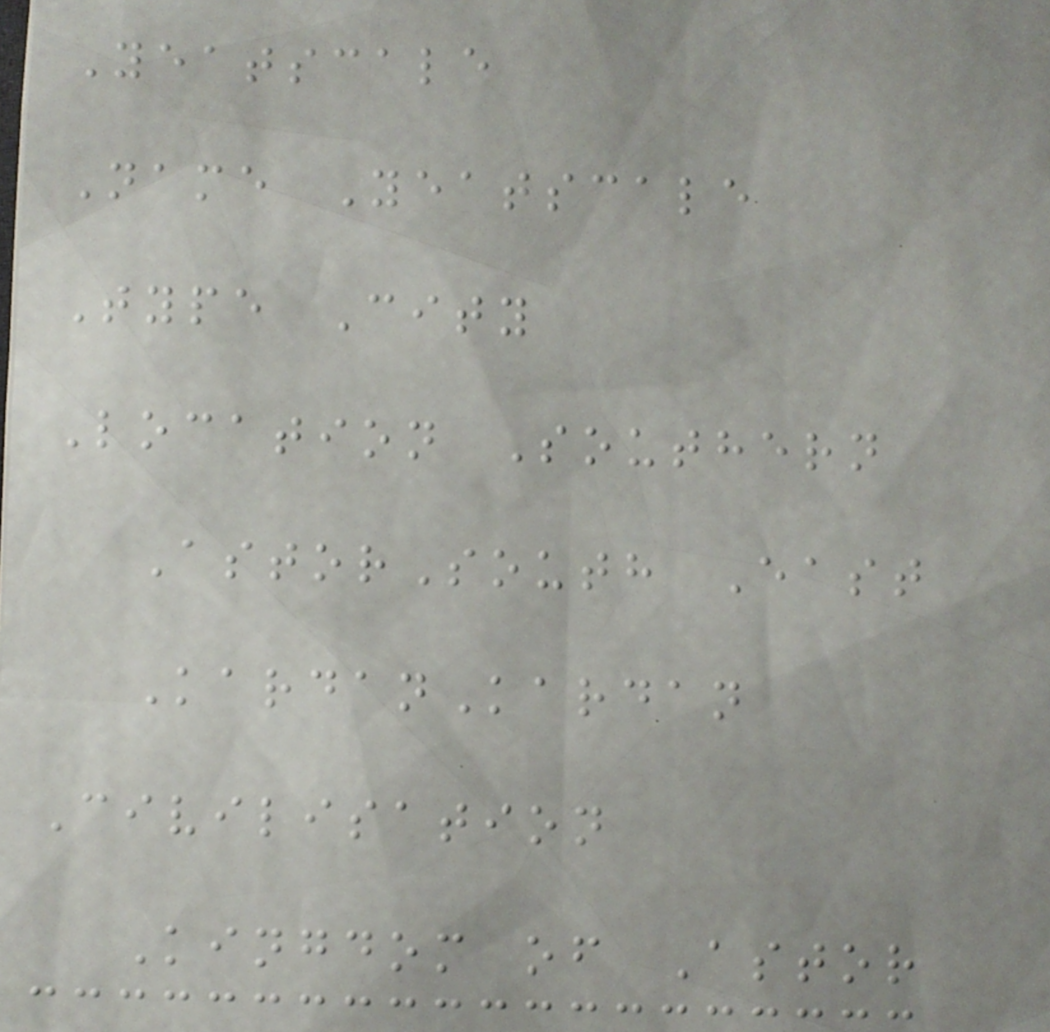Yeatscale
Name Yeatscale
Type City
Location Southern
AstorSouth East
KardanKardan
Civilisation
Kingdom of Astor
